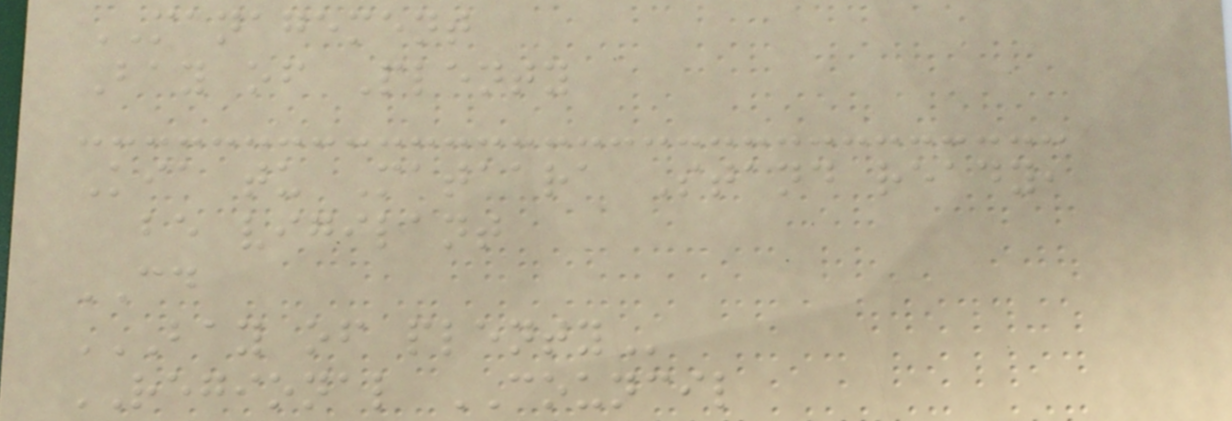MANAGEMENT
Bay of Plenty
Kia tu Mataara Stand ready,
be vigilant
CD
BAY OF PLENTY
REGIONAL COUNCIL
